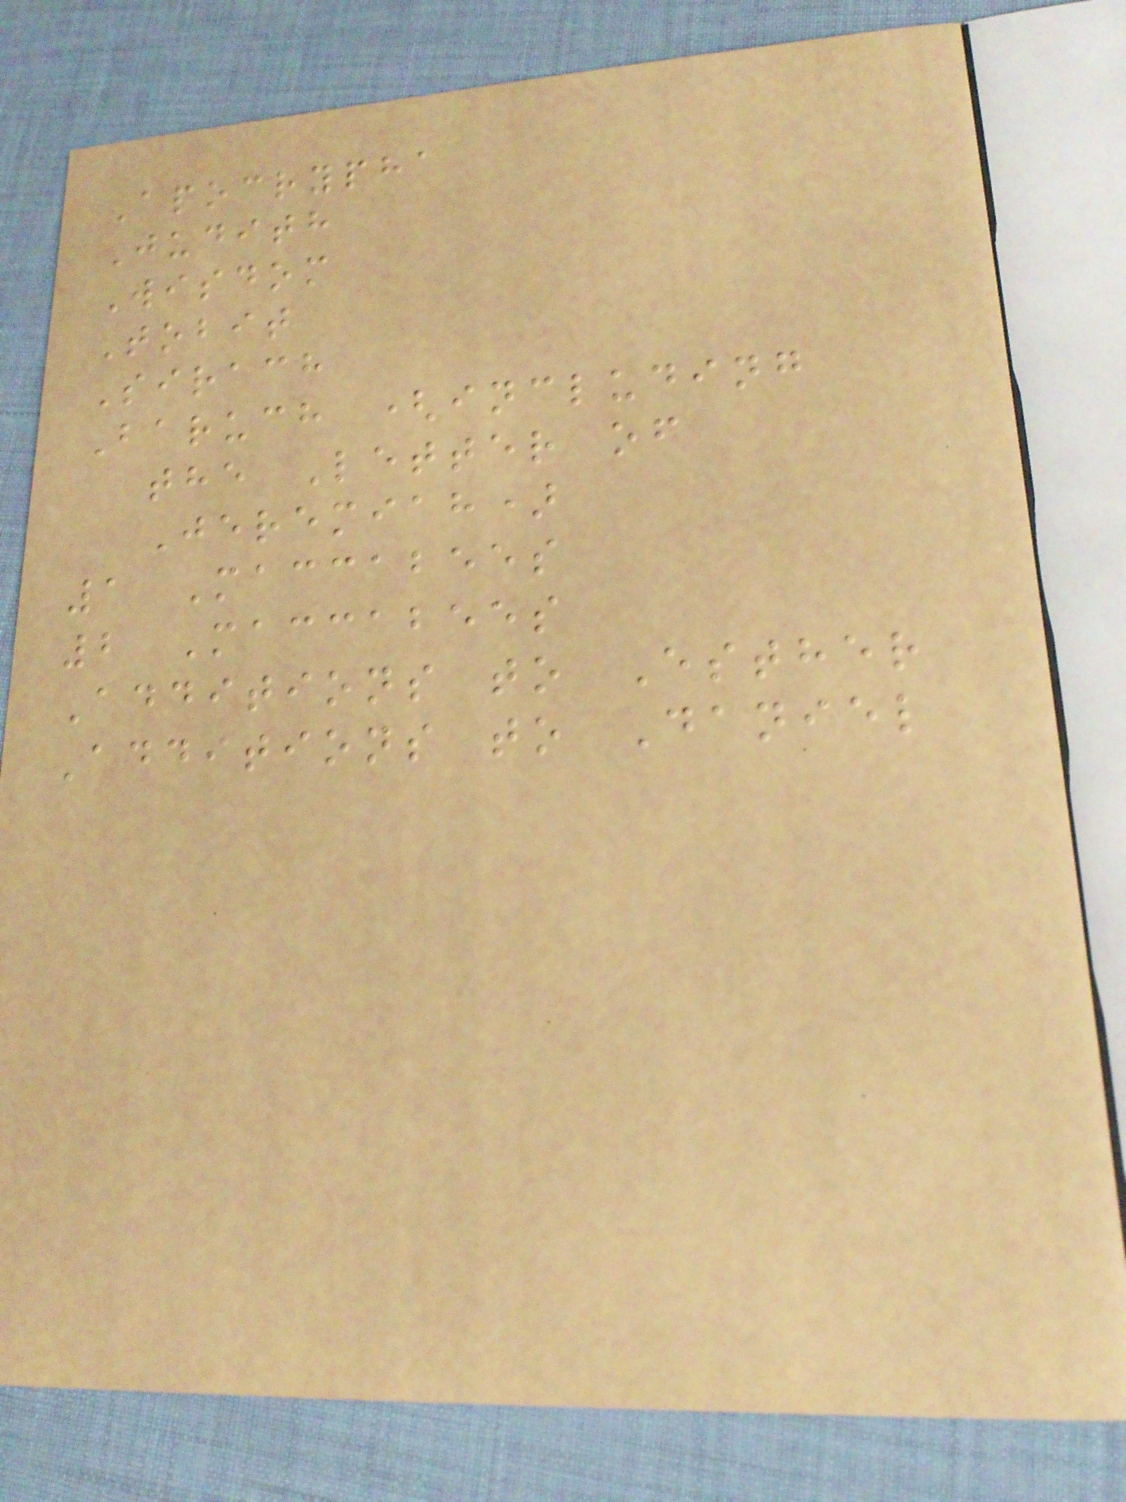Apocrypha
Judith
Wisdom
Tobit
Sirach
Baruch (including
the Letter of
Jeremiah)
1 Maccabees
2 Maccabees
Additions to Esther
Additions to Daniel
